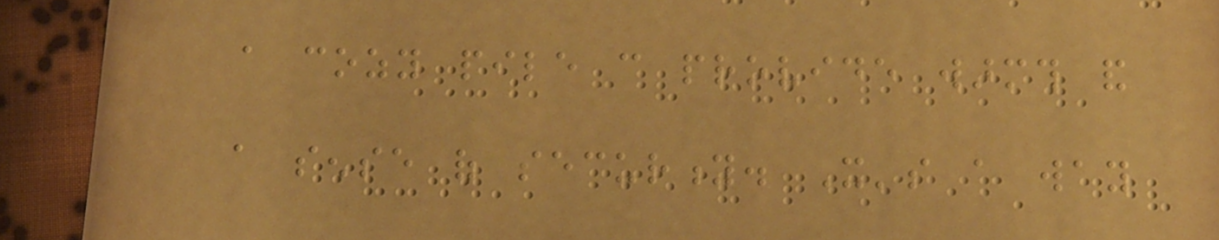a cozy pile can provide warmth and
a sense of security. It's a way
